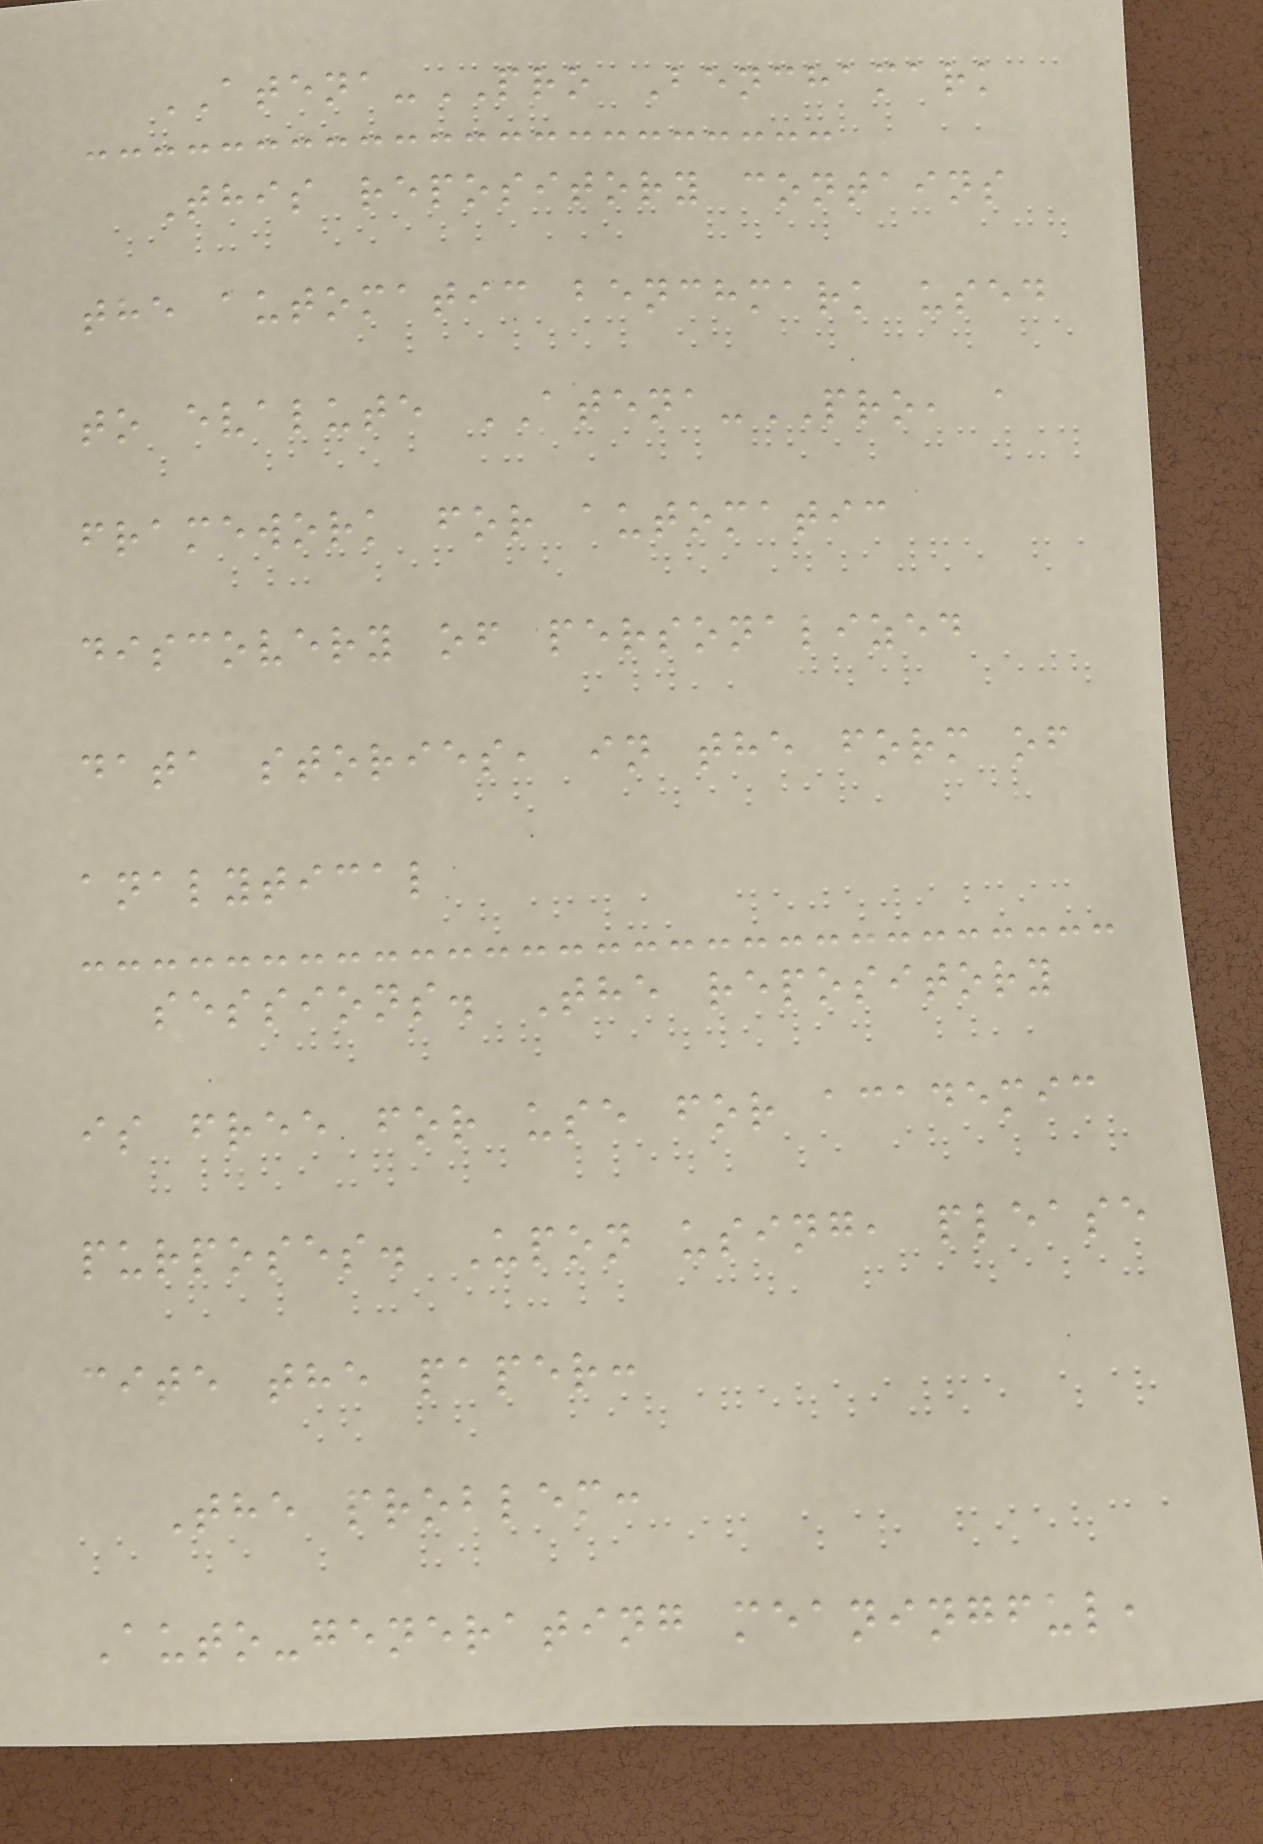ATENA-PRO Benchamark
This repository contains
the automatic benchmark used
to evalute ATENA-PRO, a
framework for automatic
discovery of personalized
data stories, in the form of
analytical
sessions. The repository
is free for use for academic
purposes. Upon using, please
cite the paper:
The problem:
Auto-generating meaningful,
